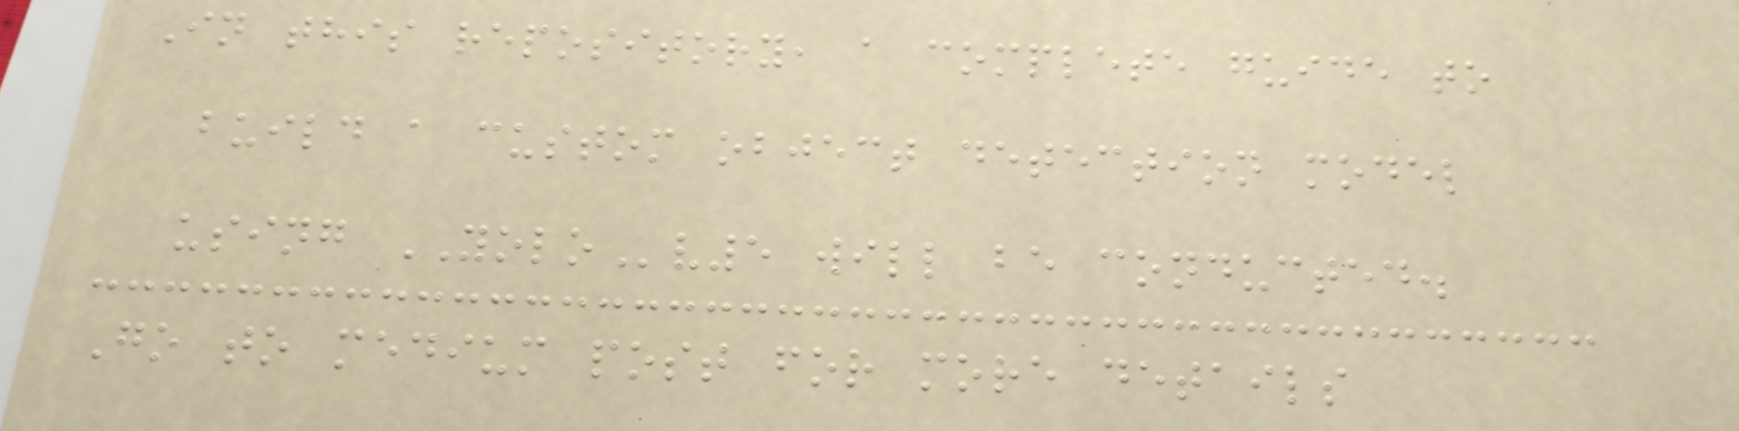In this repository, a complete guide to
build a custom object detection model
using YOLOv5 will be conducted.
Go to medium post for more details
